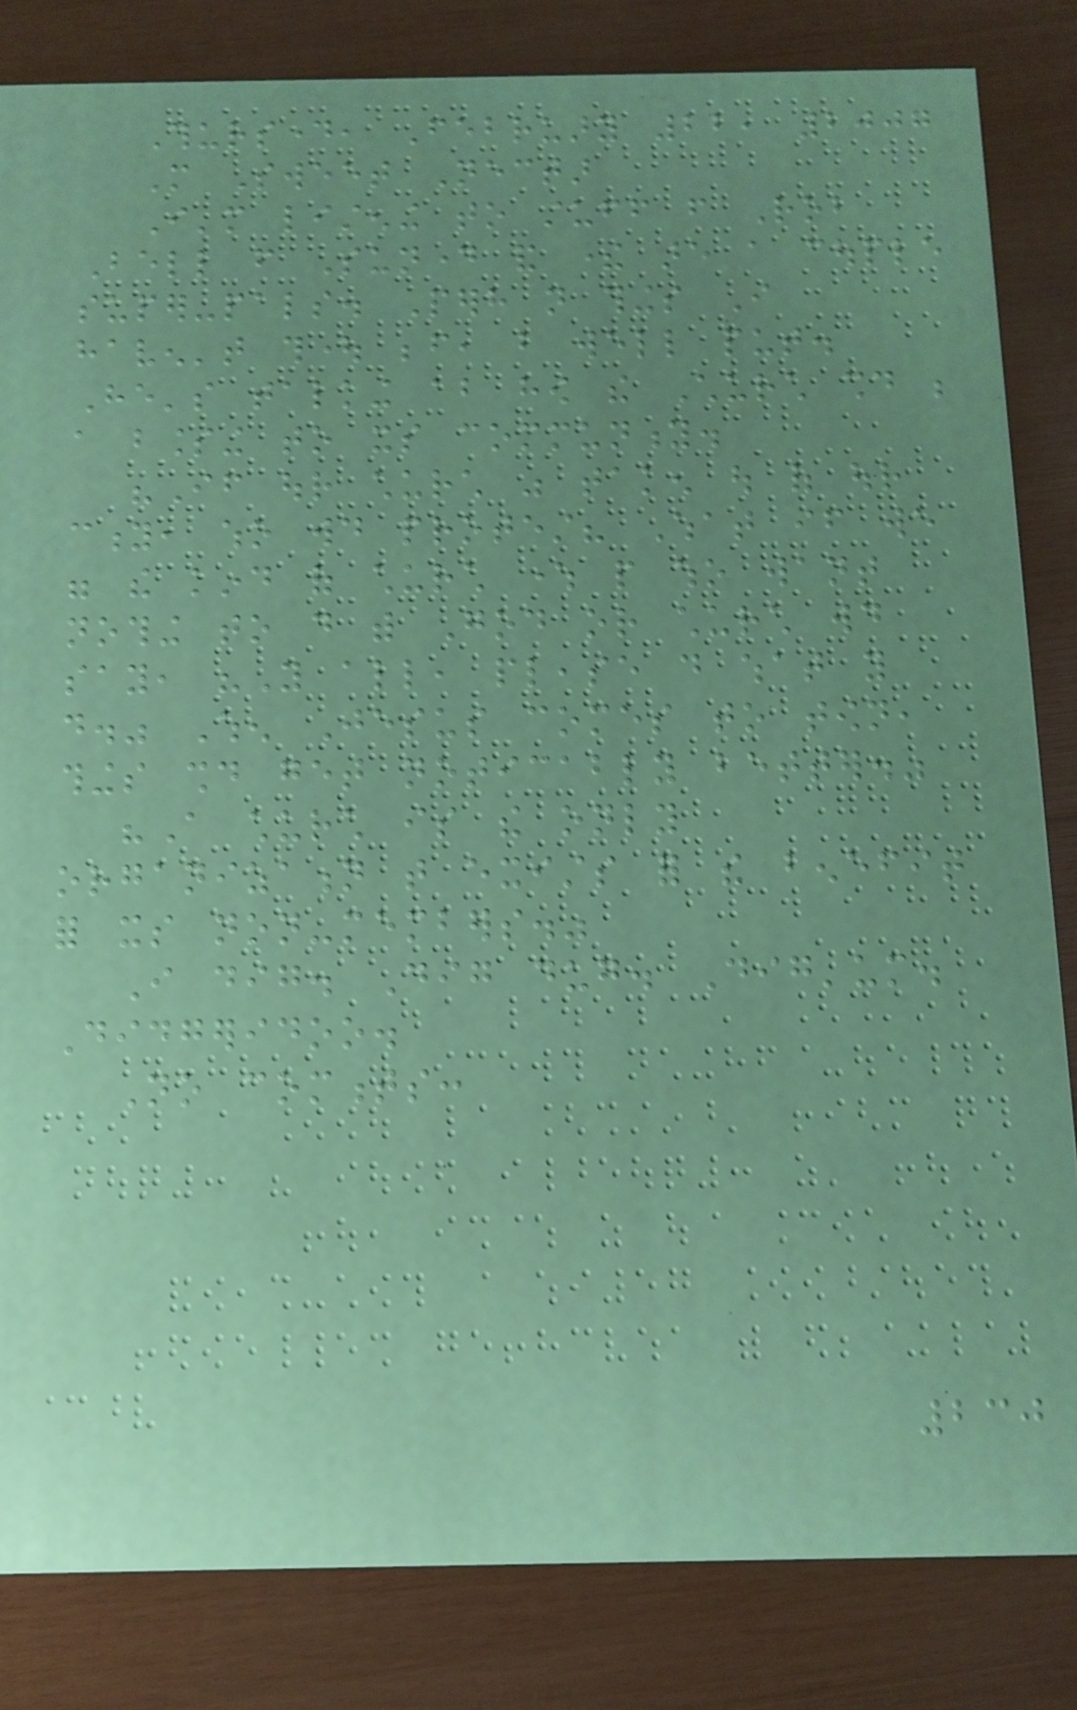Thursday, February 22, 2007
More Sweet Nectar
I'm listening to stuff from Rob
Bell from Sunday and there are a couple
super-pals. Perhaps not things I
haven't thought before, but well put.
He's talking about how the Church should be
a blessing to its community.
"If our church was taken out of our
city, who would protest? What if we
were the kind of church where people who want
nothing to do with God or church would
say, "You all, please do what you
do." When Jesus comes to town,
things should get noticably better."
"A church is the only
organization that exists for the benefit
for its non-members."
I dig. Dig dug. Dig'um.
Didgeridoo.
No comments:
230
